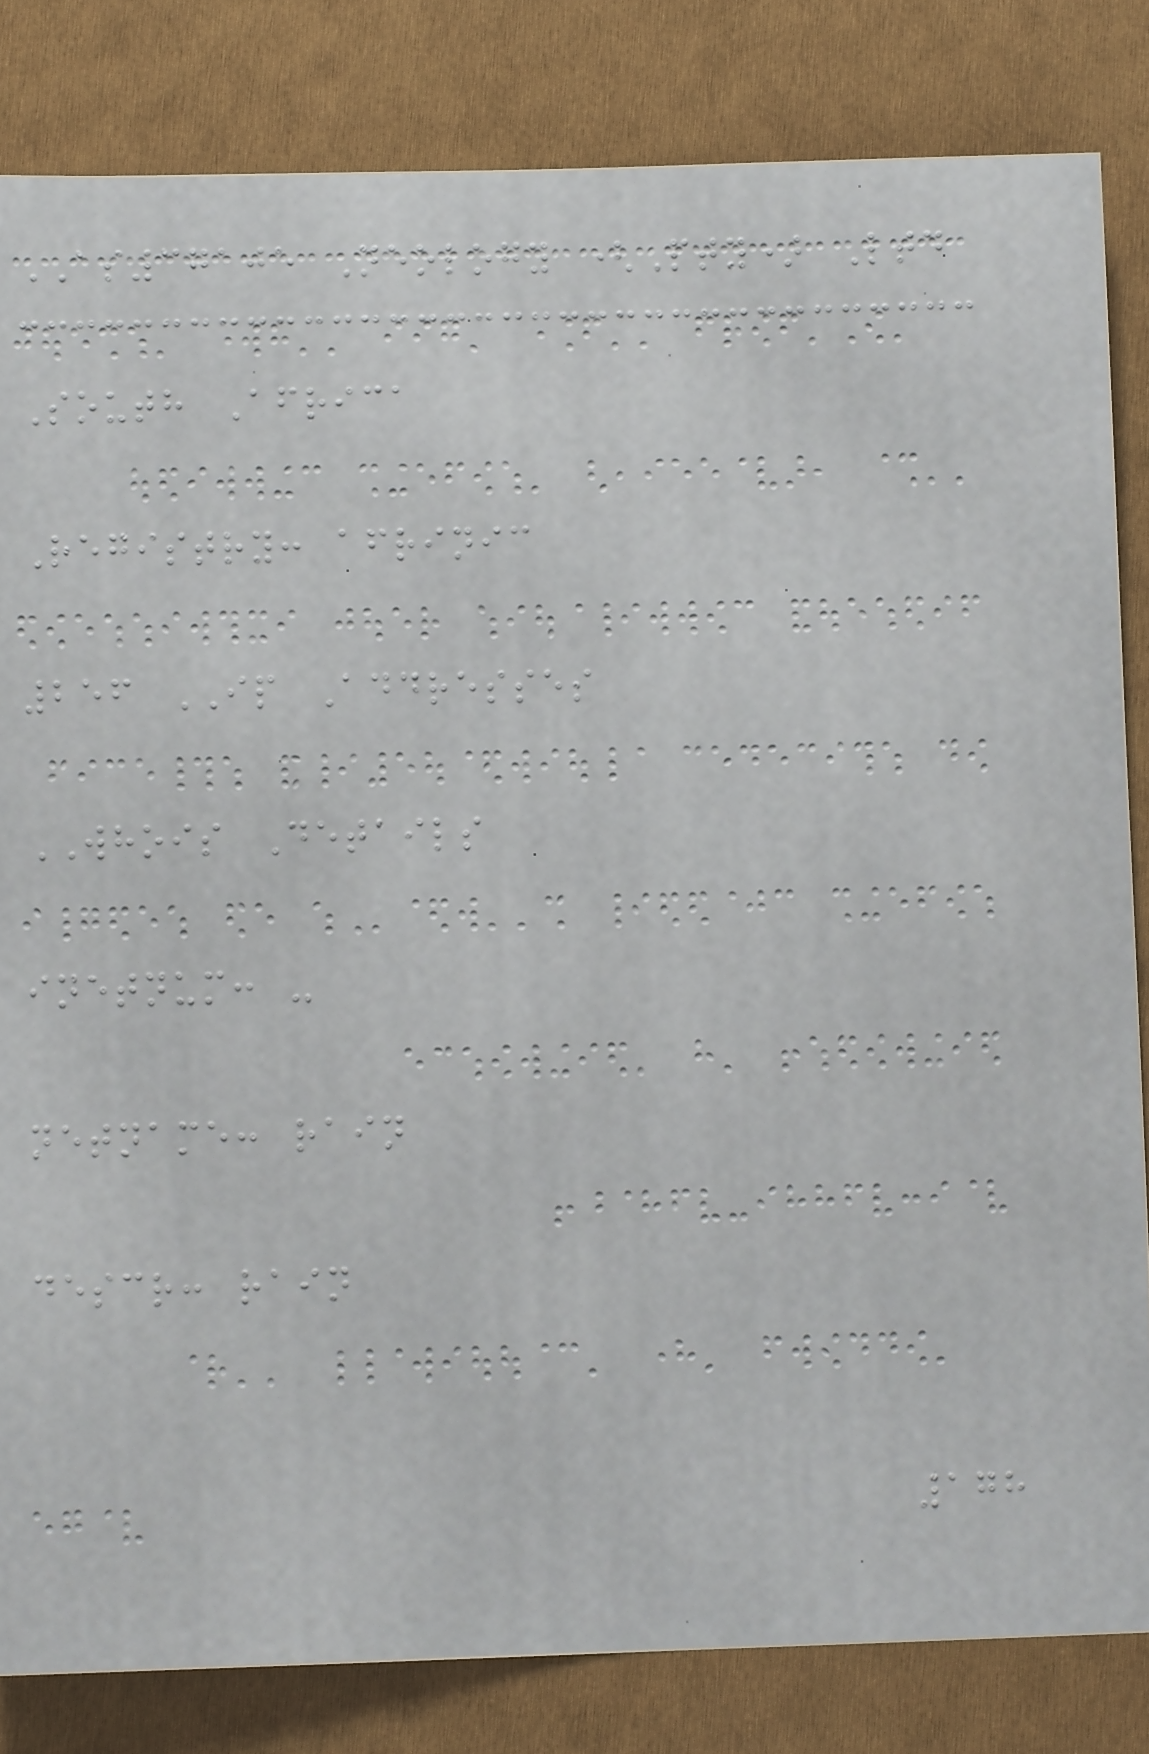AS37105 Neology (Pty) Ltd
South Africa
Registry: afrinic
256 IP Addresses
WHOIS Details
inetnum: -
netname: rain
descr: rain
178
